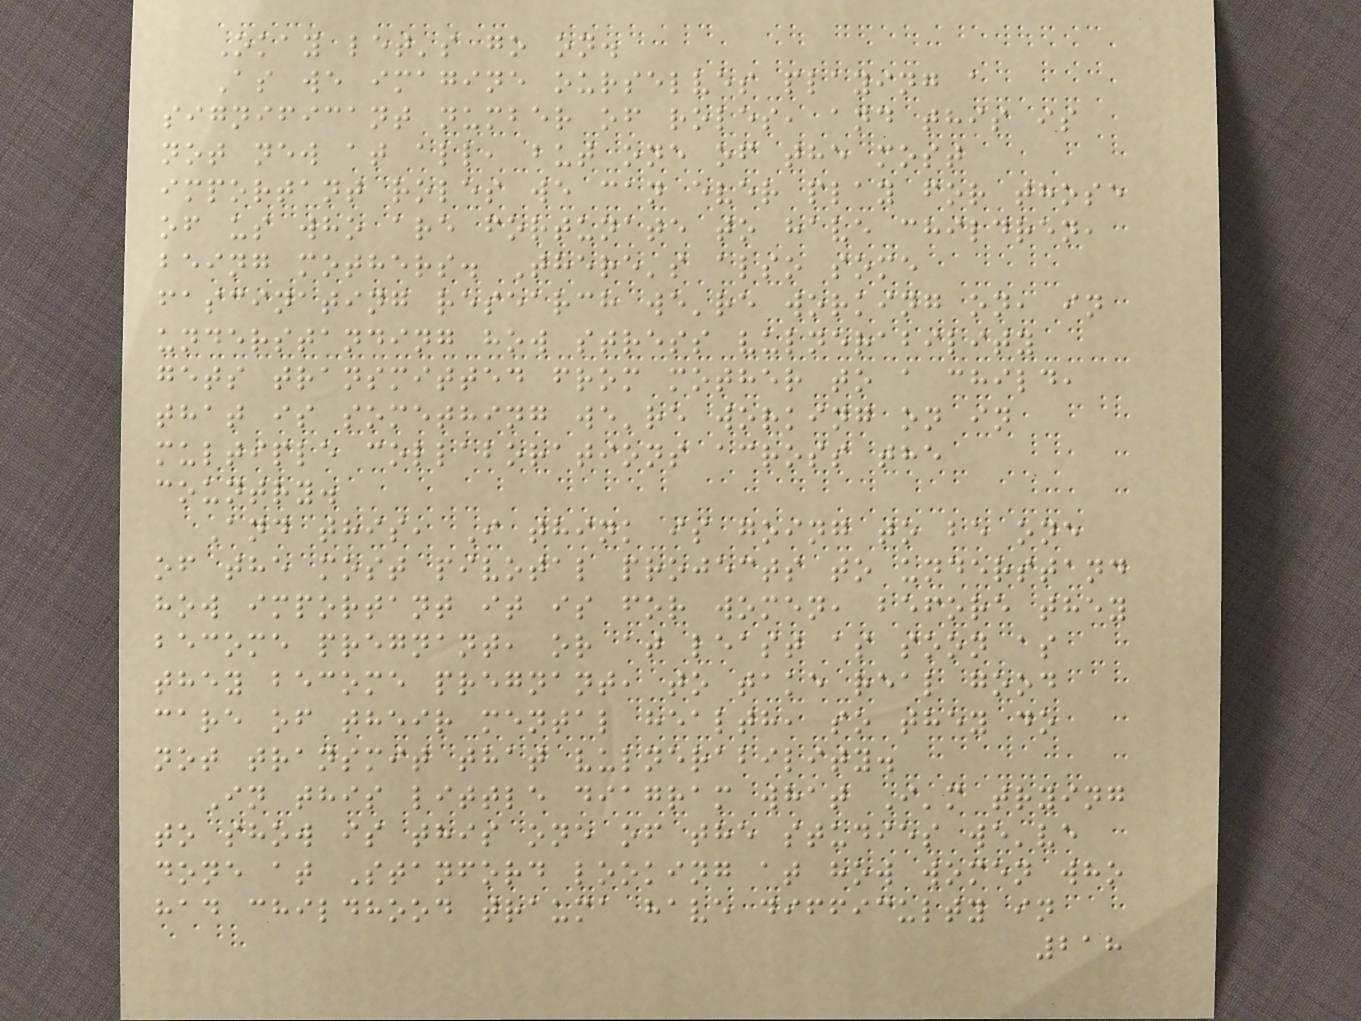Okay let's go on.
As we imagine ourselves playing a
significant number of roles, and this is
not new at all, but one of the most
important roles we can ever play for those
of us who are fortunate to have children,
being mothers. There's also some
fascinating research we're working on, in
understanding how stress vulnerability
gets transmitted from mother to a child,
that is something we're working on in
multiple collaborations across the
country.
And this, I think is going to be one
of the most pivotal projects to understand
how important it is for women, before they
become pregnant, or at least as soon as
they become pregnant, to take real good
care of their mental health, so they do
not transmit that vulnerability.
In this little diagram what I'm trying
to show is this one of the studies we've
done at Stanford looking at how women who
had childhood trauma have difficulty in
218
